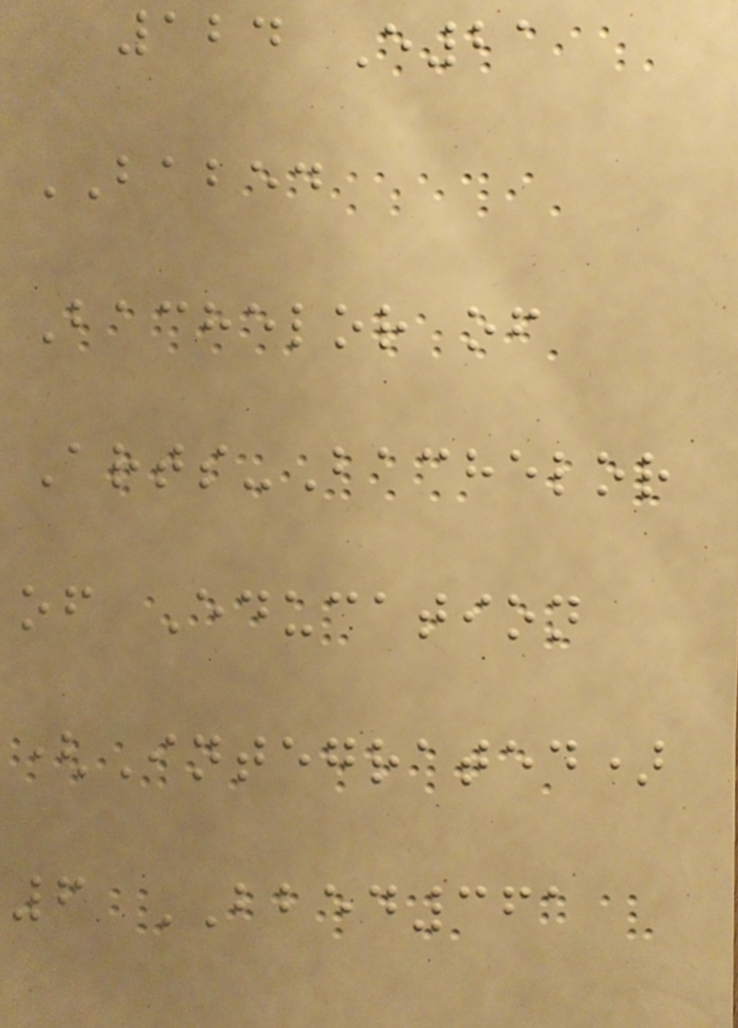124 E21
BABED
Bachelor of
Arts-Bachelor
of Education
(Integrated)
6 BBED361
